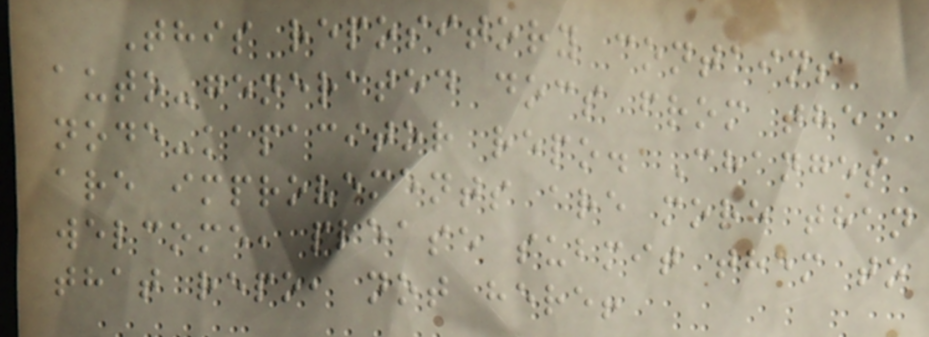This repository contains
auto-generated docs from the
node-kapacitor repo. Changes
are improvements are more than
welcome, please submit them to
that repo, not here!
